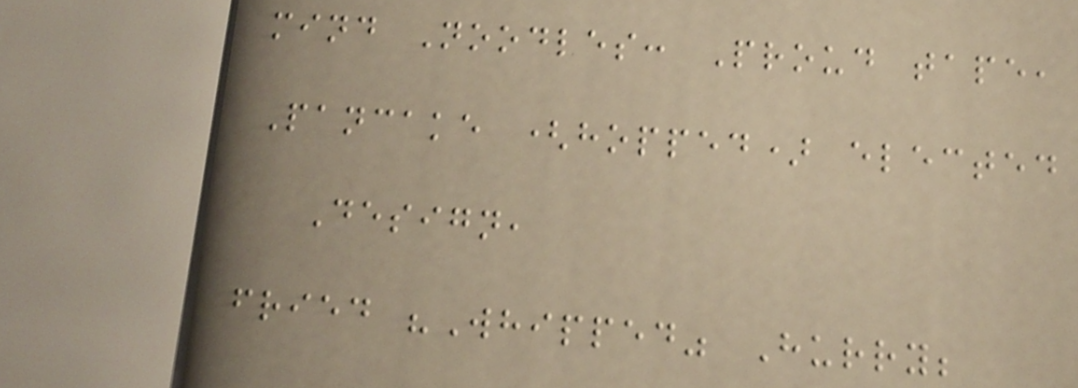mind Noodles: Proud tape,
Pancake (hopped) elected
Design,
fried "Whipped" Hurry;
